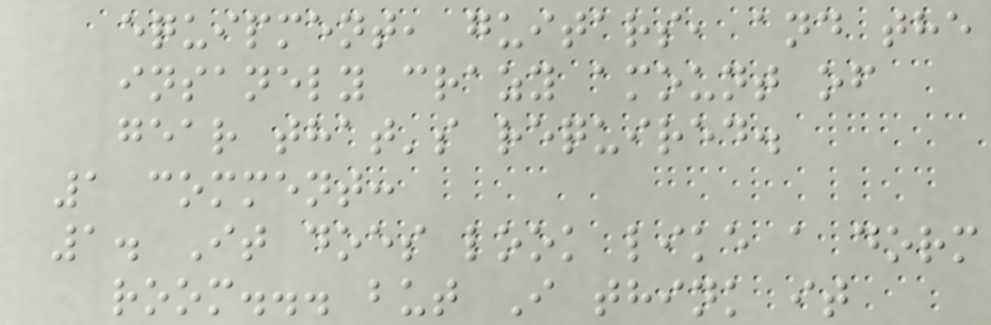equipment, guitars, and the
insanely crazy amount of
gear that's required.
1 comment:
1. It does look like a dorm
room... but I think it
